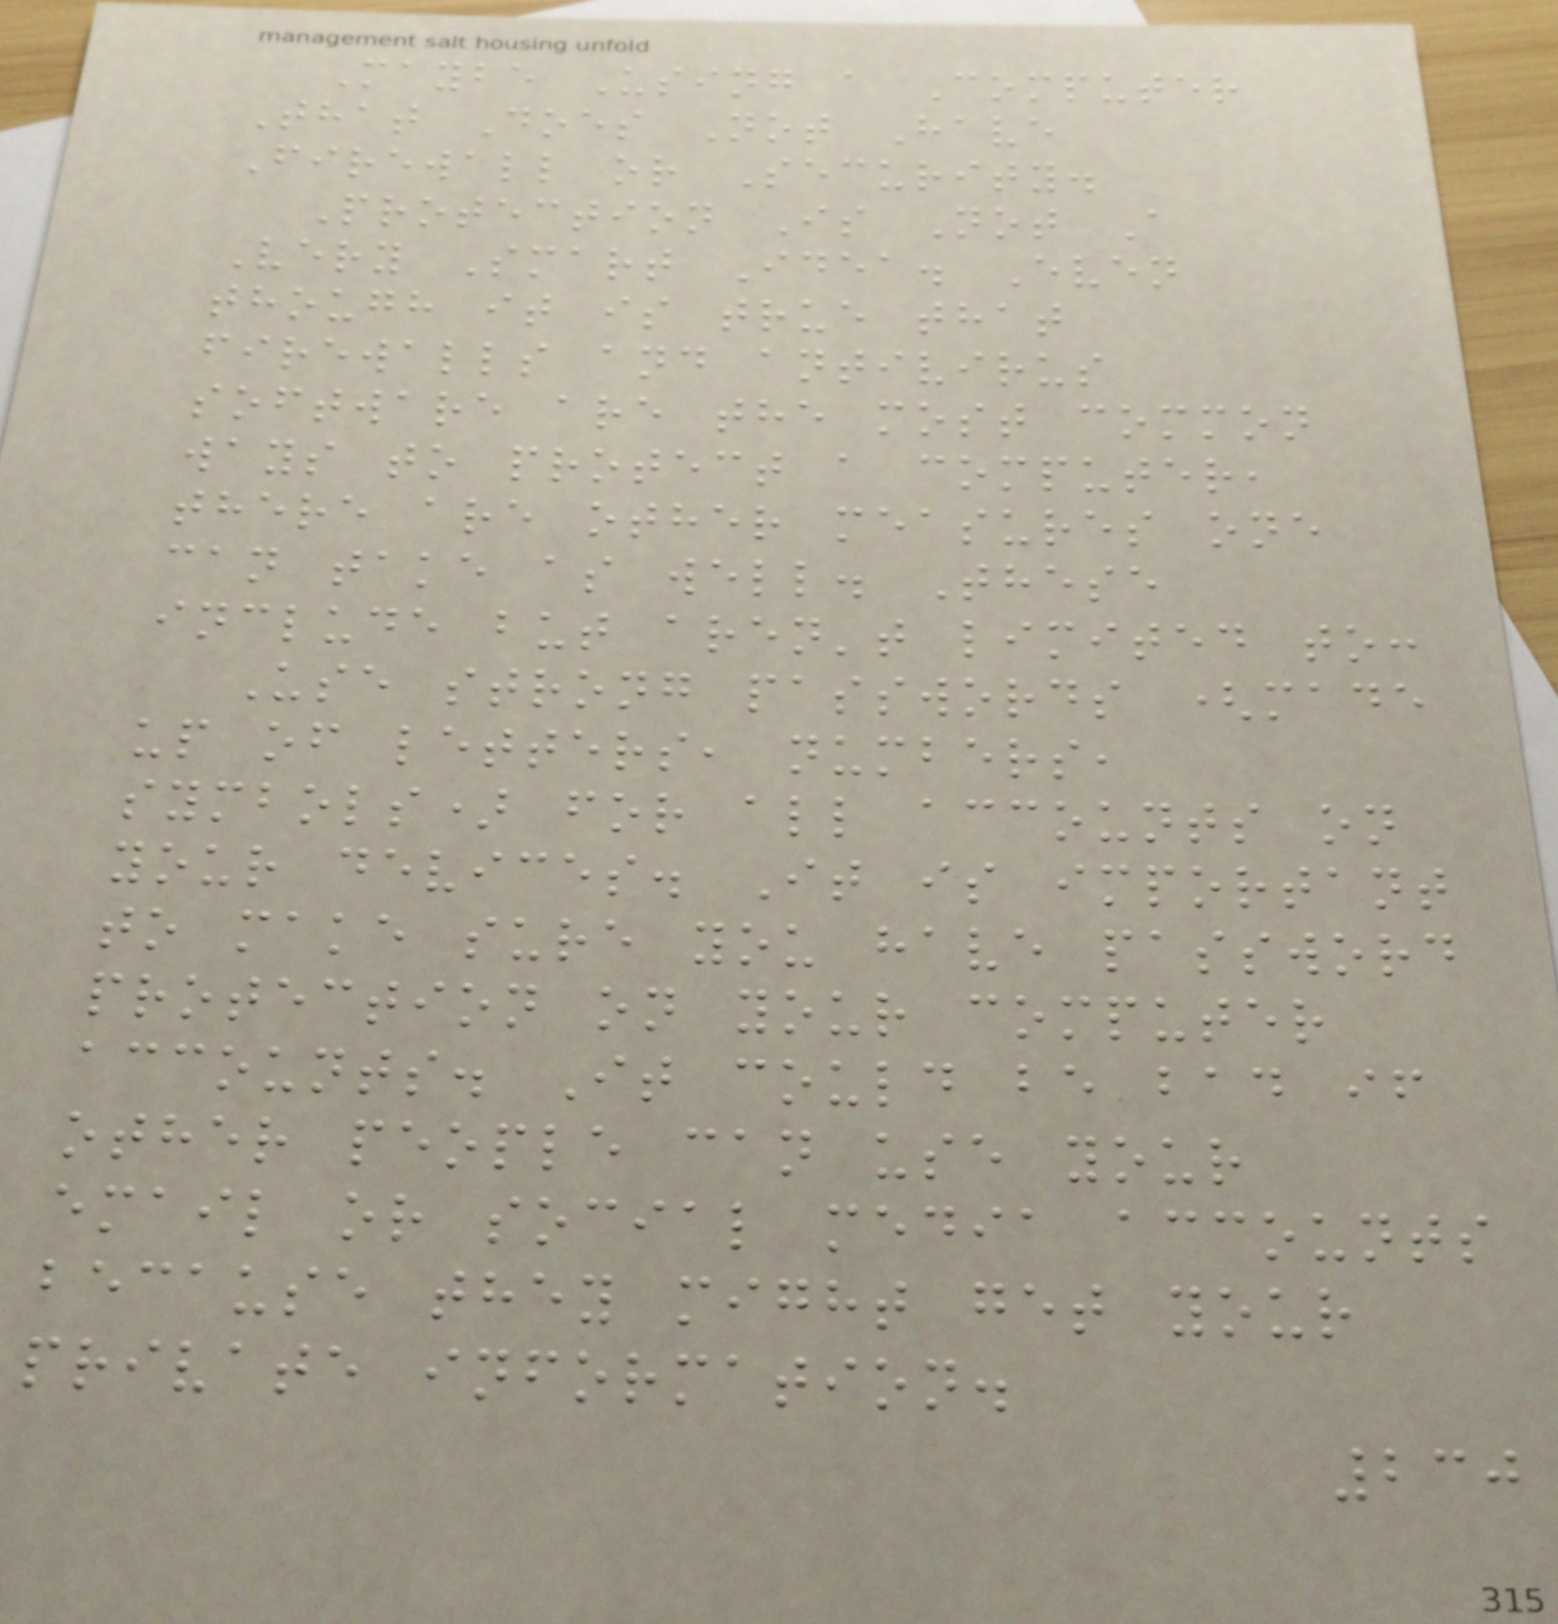Maybe Using a Computer
That Does Not Have
Firewall or Security.
Protection Is Not A
Very Smart Idea. Even
though it is true that
firewalls and antivirus
software are the most common
ways to protect a computer,
there are other measures one
can take as well. These
include but aren't limited to:
Use strong passwords (made
up of letters, numbers,
symbols) for all accounts on
your devices. It is important
to make sure you have password
protection on your computer
accounts. It could be bad if
other people can use your
email or social media accounts
because they might get your
private information.
230
